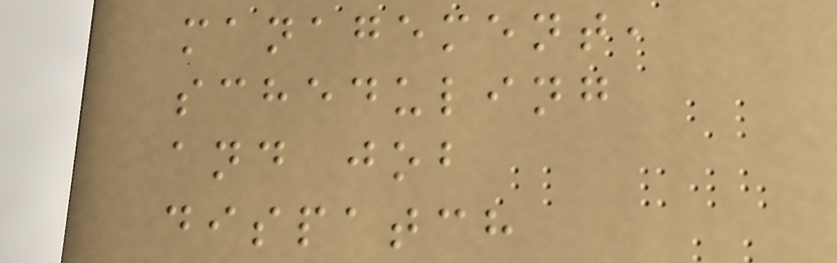management,
scheduling
and job
dispatch
